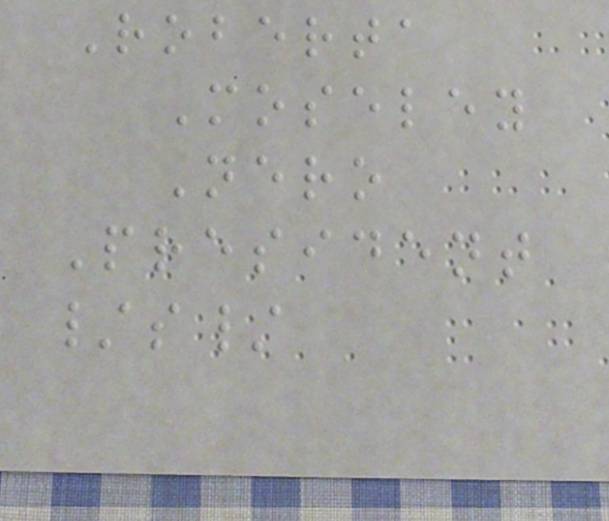Roberta
Moseley
Nero
President
/s/
